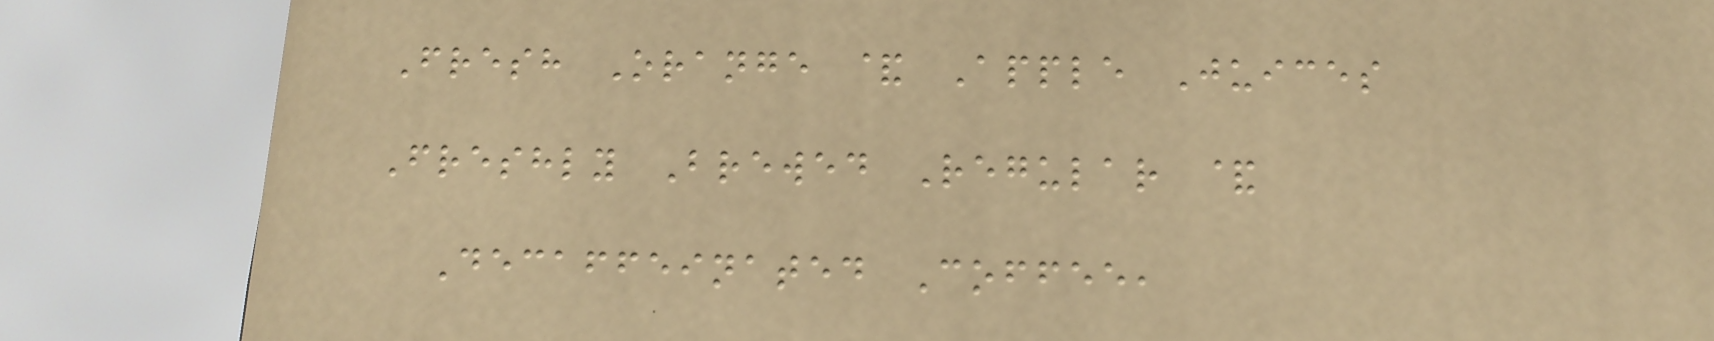Fresh Orange & Apple Juices
Freshly Brewed Regular &
Decaffeinated Coffee,
